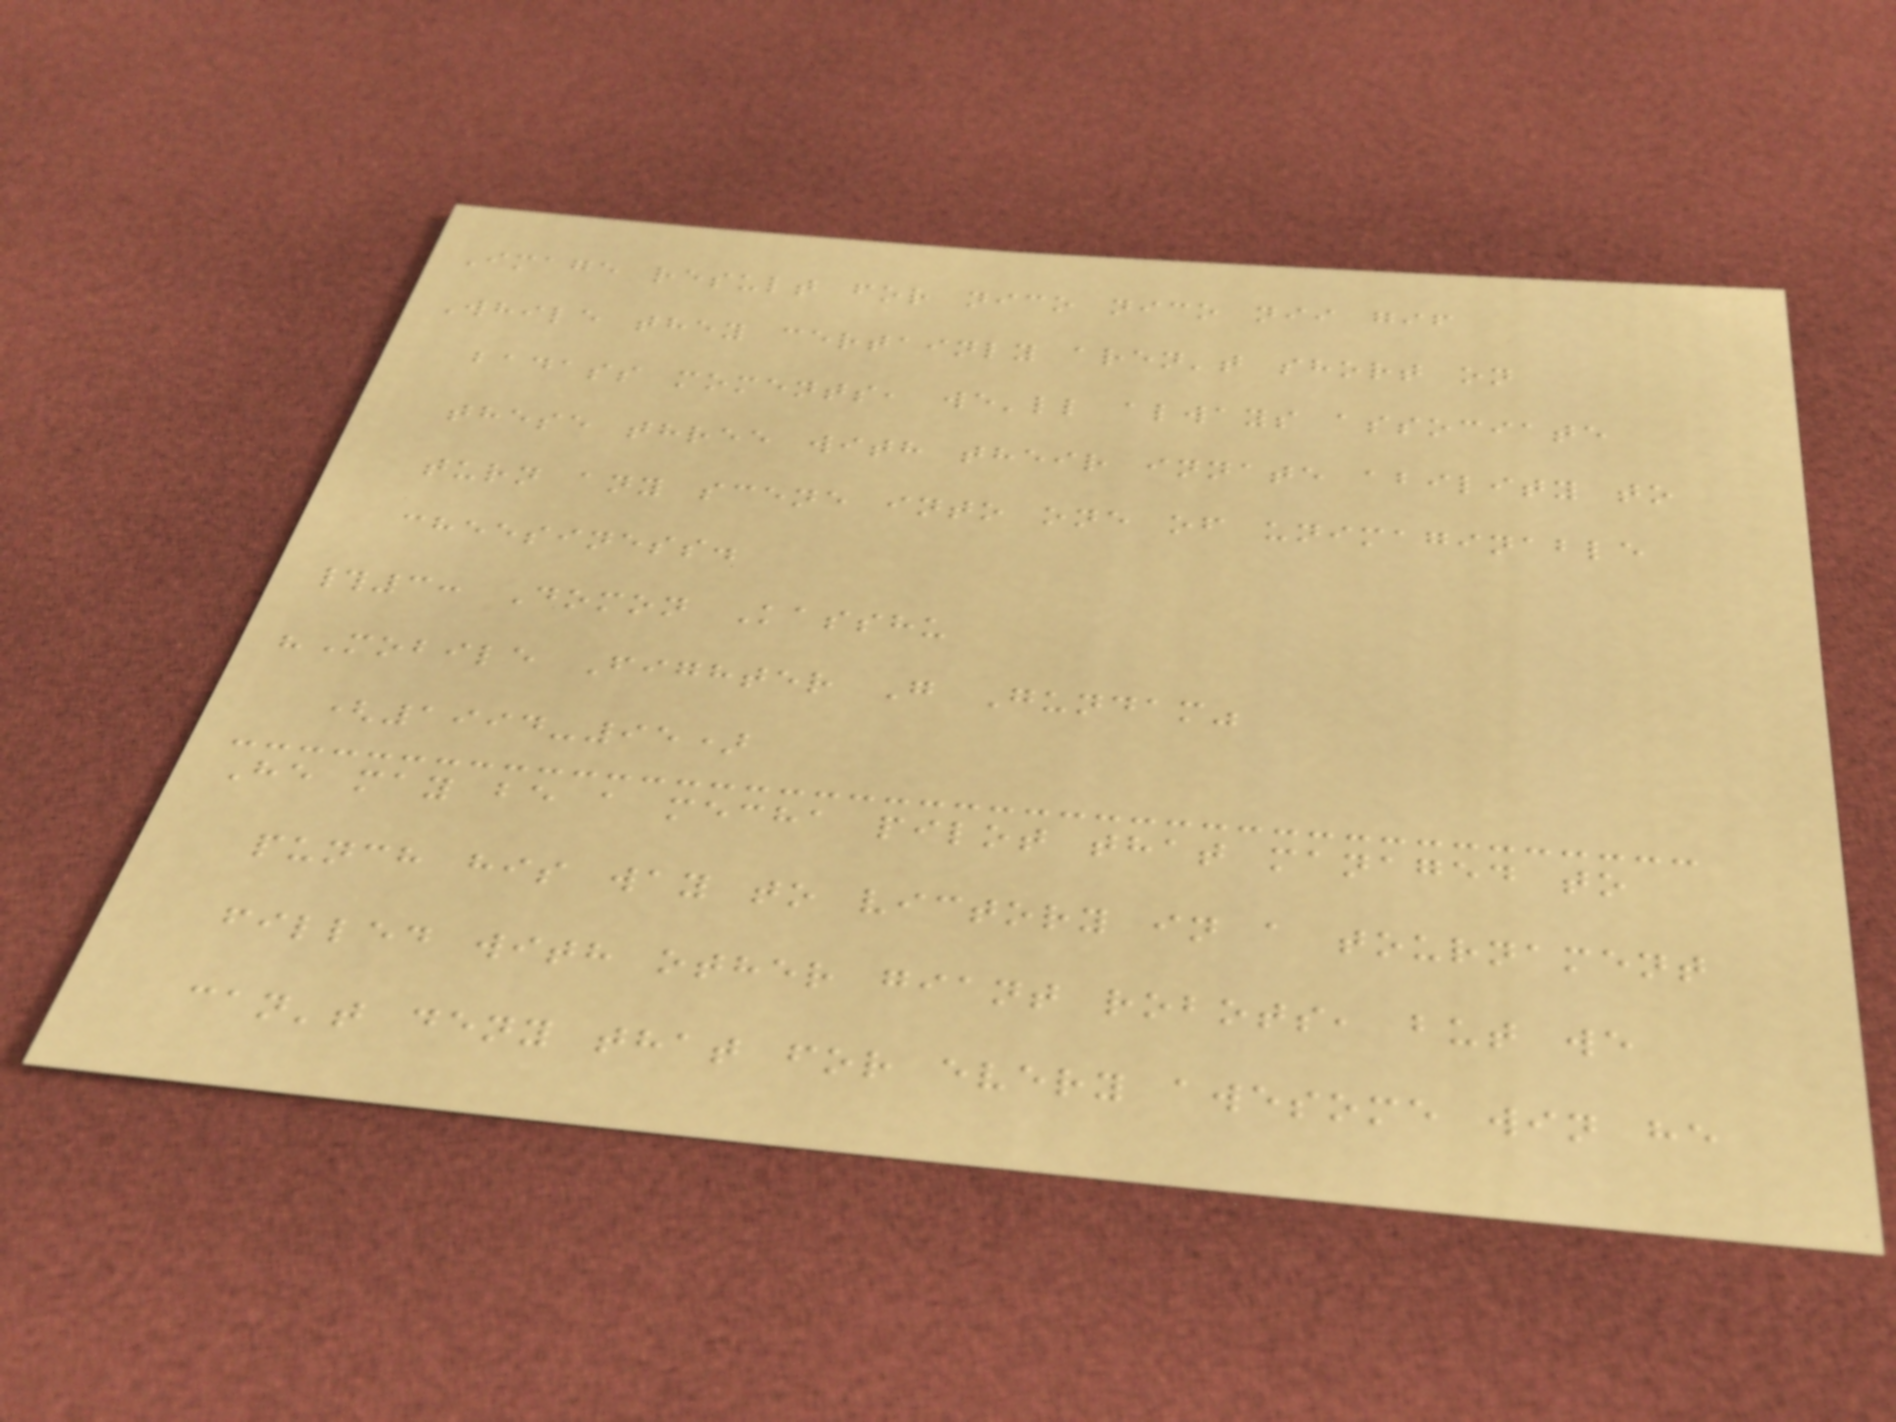Image result for nico nico nii gif
While they certainly aren't short on
badass moments, we'll always associate
these three with their innate ability to
turn any scene into one of unimaginable
cheesiness.
#3: Domon Kasshu
"Mobile Fighter G Gundam"
(1994-95)
He may be a mecha pilot that managed to
punch his way to victory in a tournament
filled with other giant robots, but we
can't deny that for every awesome win he
